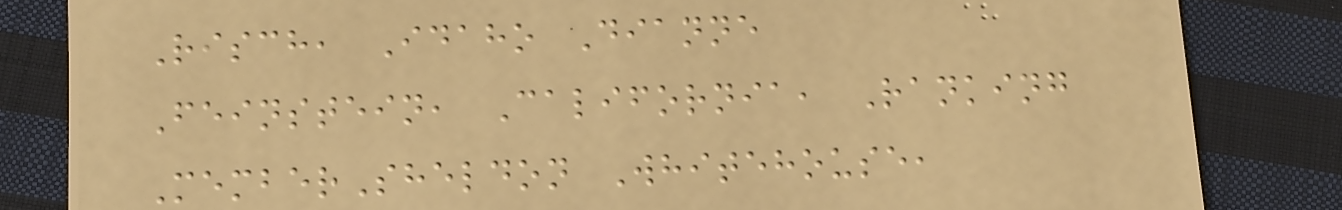Risch, Idaho Dianne
Feinstein, California, Ranking
MemberSheldon Whitehouse,
